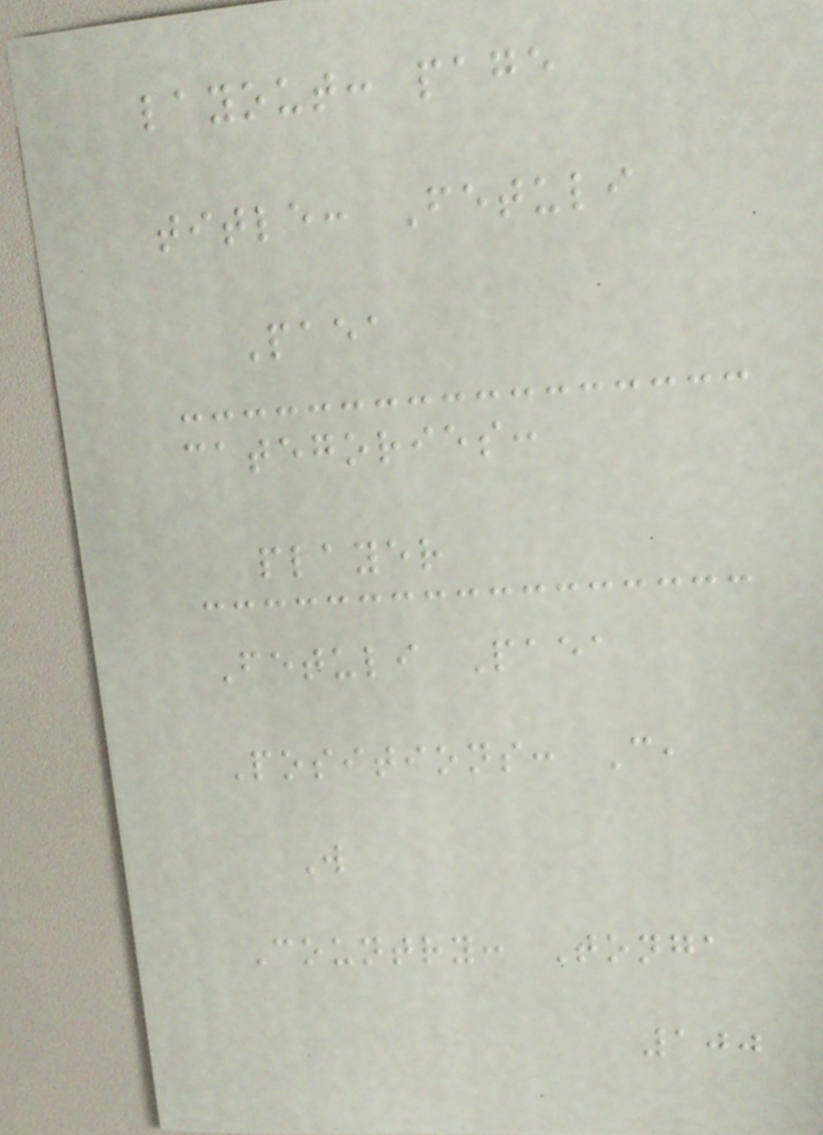layout: page
title: Fetuli
Paea
categories:
player
Fetuli Paea
Positions: C,
W
Country: Tonga
100
